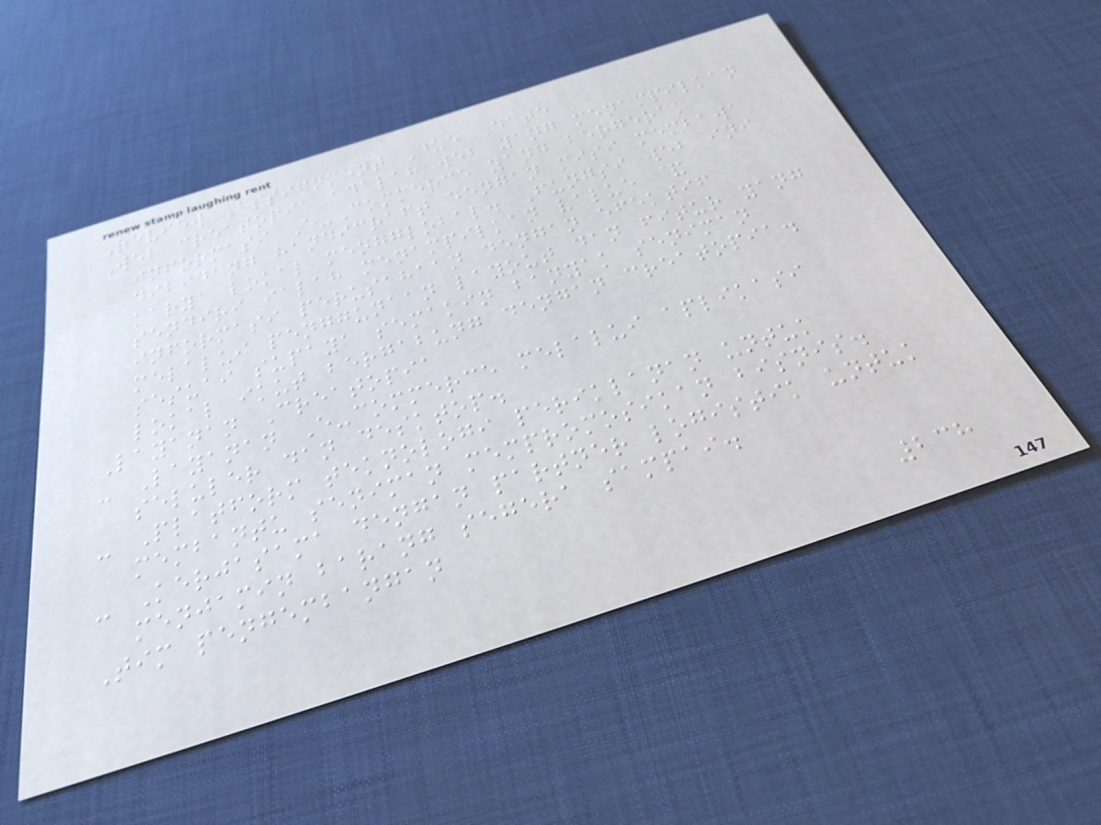Review Assignment Due Date
Web creatopia adalah web yang menampilkan
informasi E-Commerce yang bergerak
dibidang handicraft dengan misi membawa
karya lokal mengglobal. Fungsi web ini
sendiri ialah menampilkan value &
informasi perusahaan dengan efektif
melalui penggunaan layout dan fitur yang
sesuai supaya semakin banyak seniman
lokal ikut bergabung dengan creatopia.
Layanan Creatopia
- Layanan E-commerce melalui aplikasi
seluler dan desktop.
- Platform teknologi periklanan untuk
membantu seniman mempromosikan bisnis.
- Kerjasama dengan partner logistik untuk
menjamin barang segera sampai.
Tim pengembangan
238
